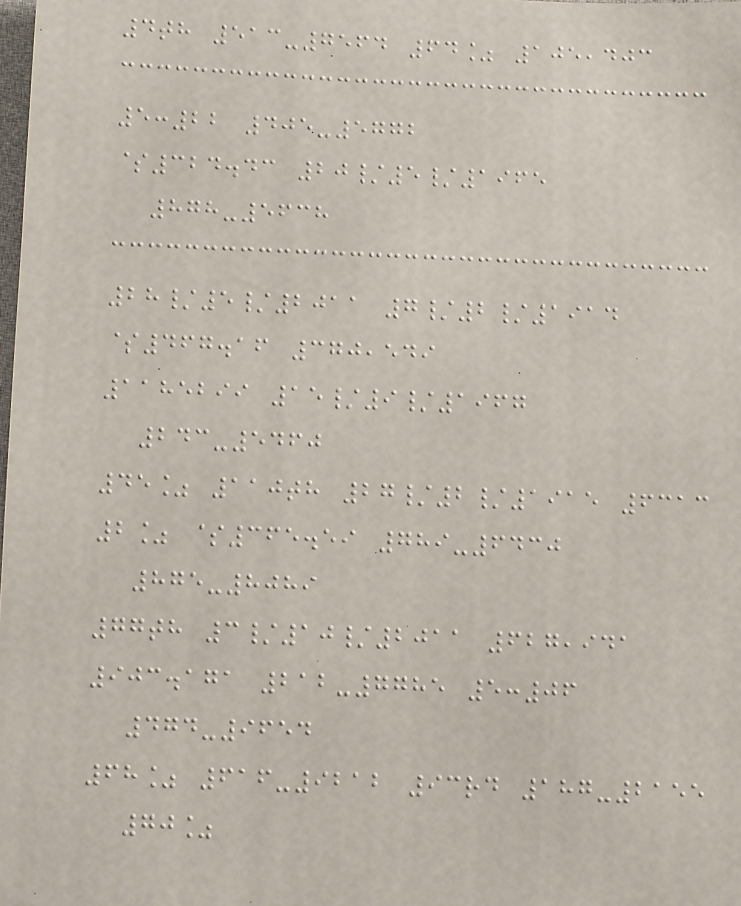4th 513-7564 64% 105,403
5:22 405-5772
$324.43 20/5/1965
878-5638
28/5/2011 7/2/1914
$467.16 370,549
1185299 15/9/1967
243-5460
45% 110th 27/2/1915 6313
2% $365.59 789-6430
875-8089
77th 3/10/2011 627,941
903.171 212-7785 5:06
474-9654
68% 616-9212 93rd 187-2155
70%
